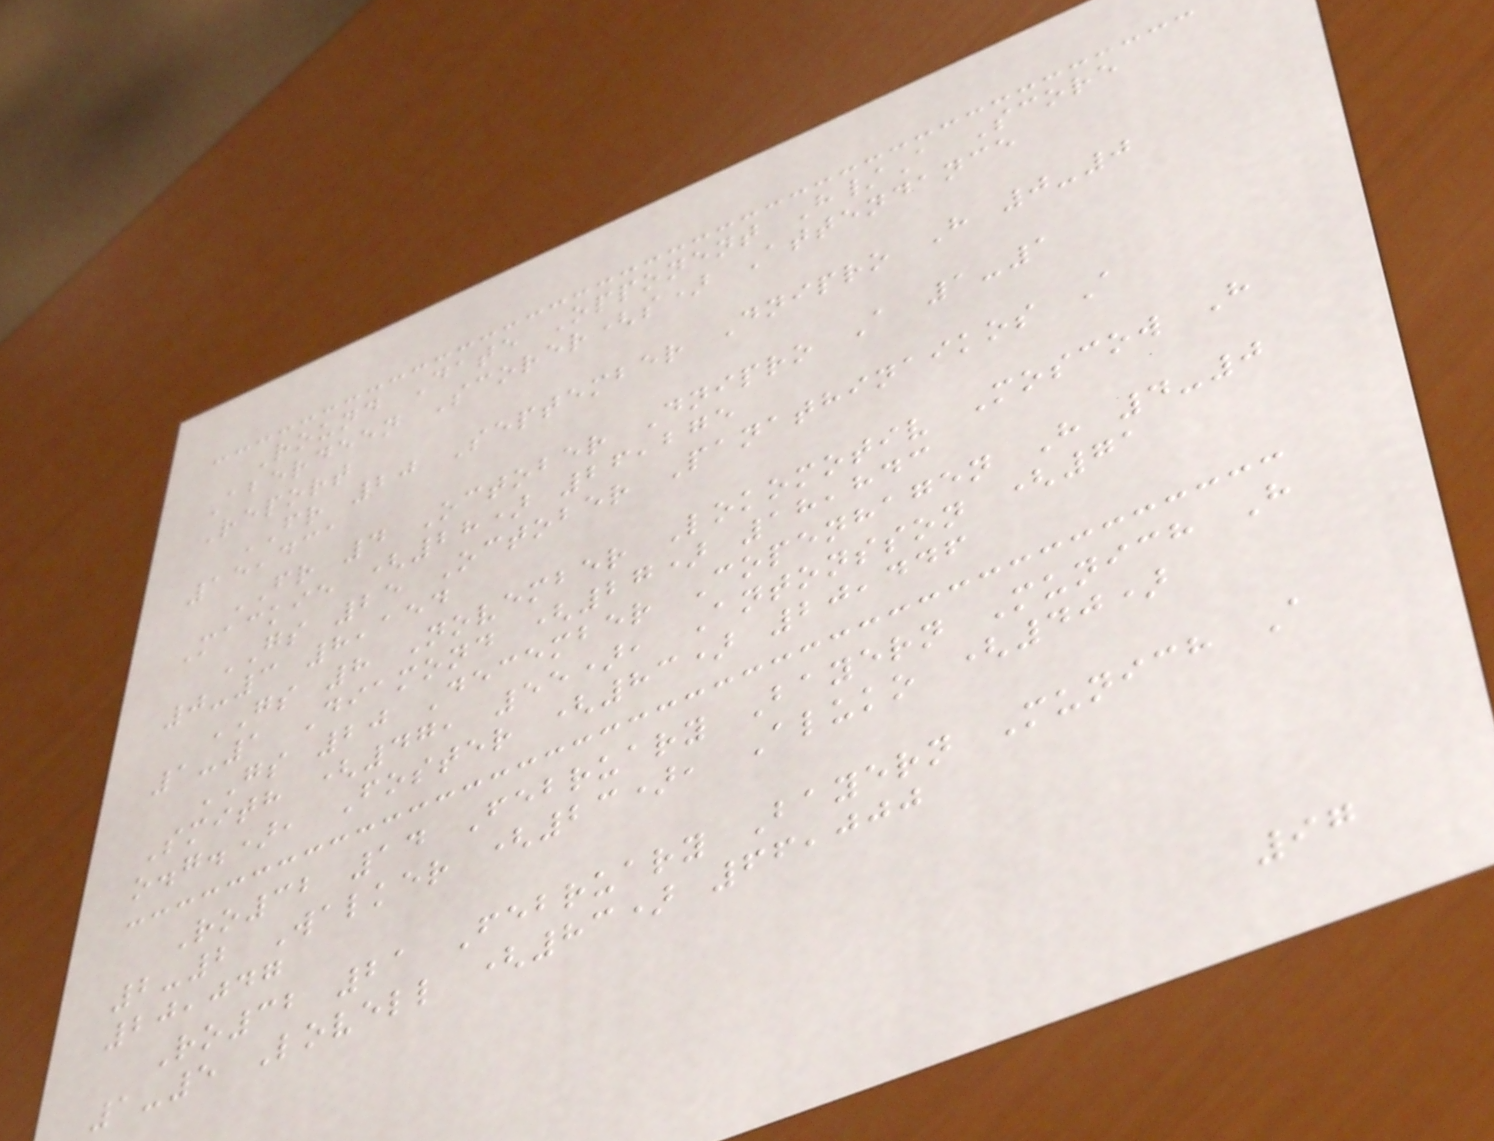Round Date Opponent H/A Score
Aberdeen Scorer(s) Attendance
Report
FR 20 September Dnipro H 0-0
15,431
FR 4 October Dnipro A 1-1
Mackie (28) 26,275
GS 25 October Panathinaikos A
0-3 8,154
GS 8 November Lokomotiv Moscow H
1-1 Diamond (27) 18,843
GS 20 December Copenhagen H 4-0
Smith (47, 55), Antonsson (71
o.g.), Foster (83) 20,446
Ro32 14 February Bayern Munich H
2-2 Walker (23), Aluko (40)
20,047
Ro32 21 February Bayern Munich A
1-5 Lovell (83) 66,000
97
